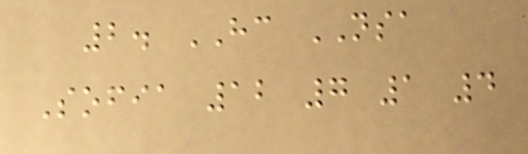2. HC NSA
Sofia 12 7 1 4
